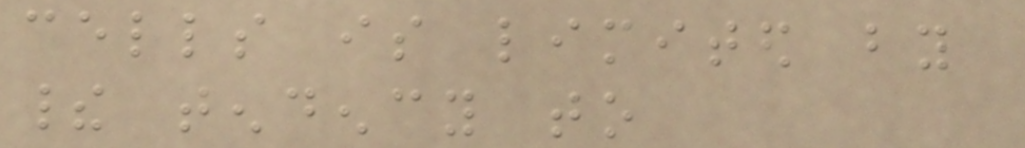cells is limited by
their tendency to
